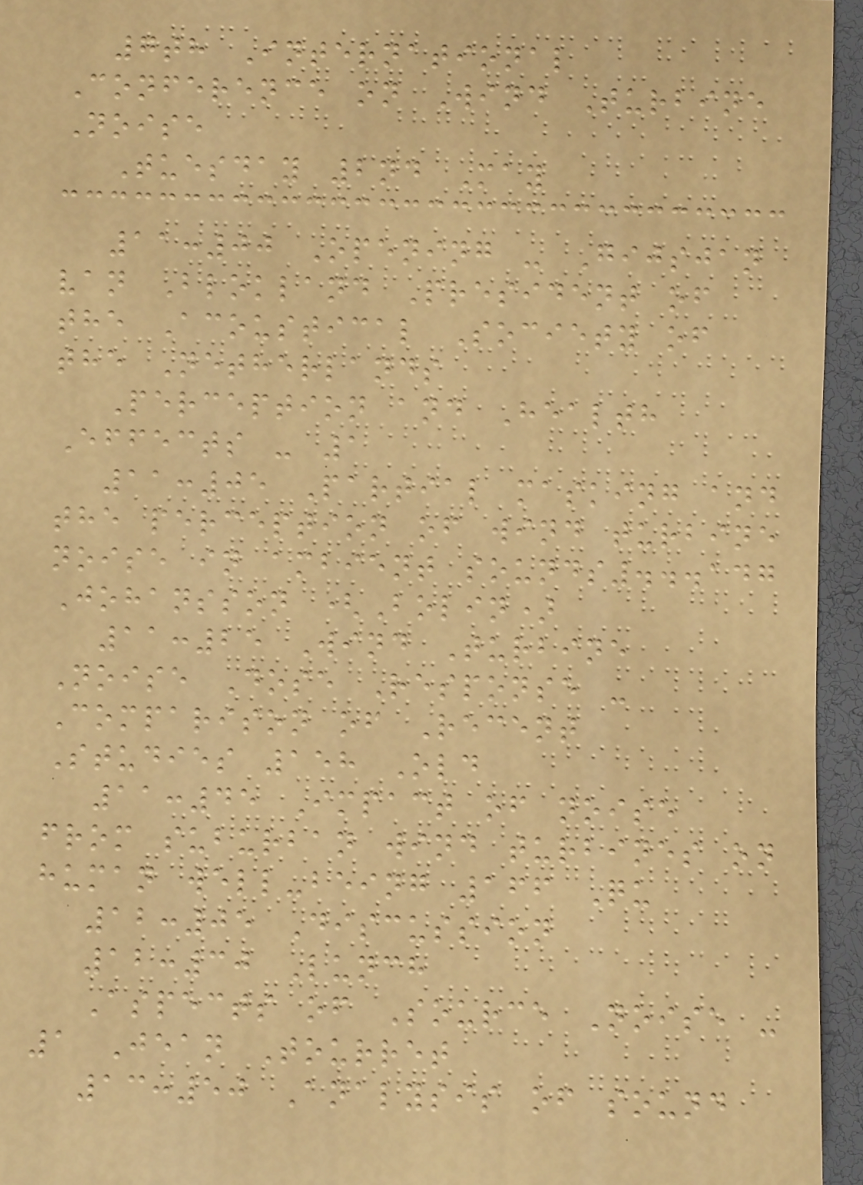7th International
Conference on Wind Turbine
Noise
Tuesday 2nd May
11:00 Opening - Gijsjan
van Blokland President of
the Acoustical Society of
the Netherlands
Perception and Health
Effects - 1
11:05 Partial masking and
the perception of wind turbine
noise in ambient sounds...147
Johansson (Bolin)
11:25 Wind Turbine
Noise Dose Response -
Comparison of Recent
Studies 158 Old
11:45 Impact of noise
from suburban wind turbines on
human well-being 166 Qu
12:05 Discussion
12:30 Lunch
Aspects of Source Noise -
1 Jean Tourret
13:50 Analysis of sound
